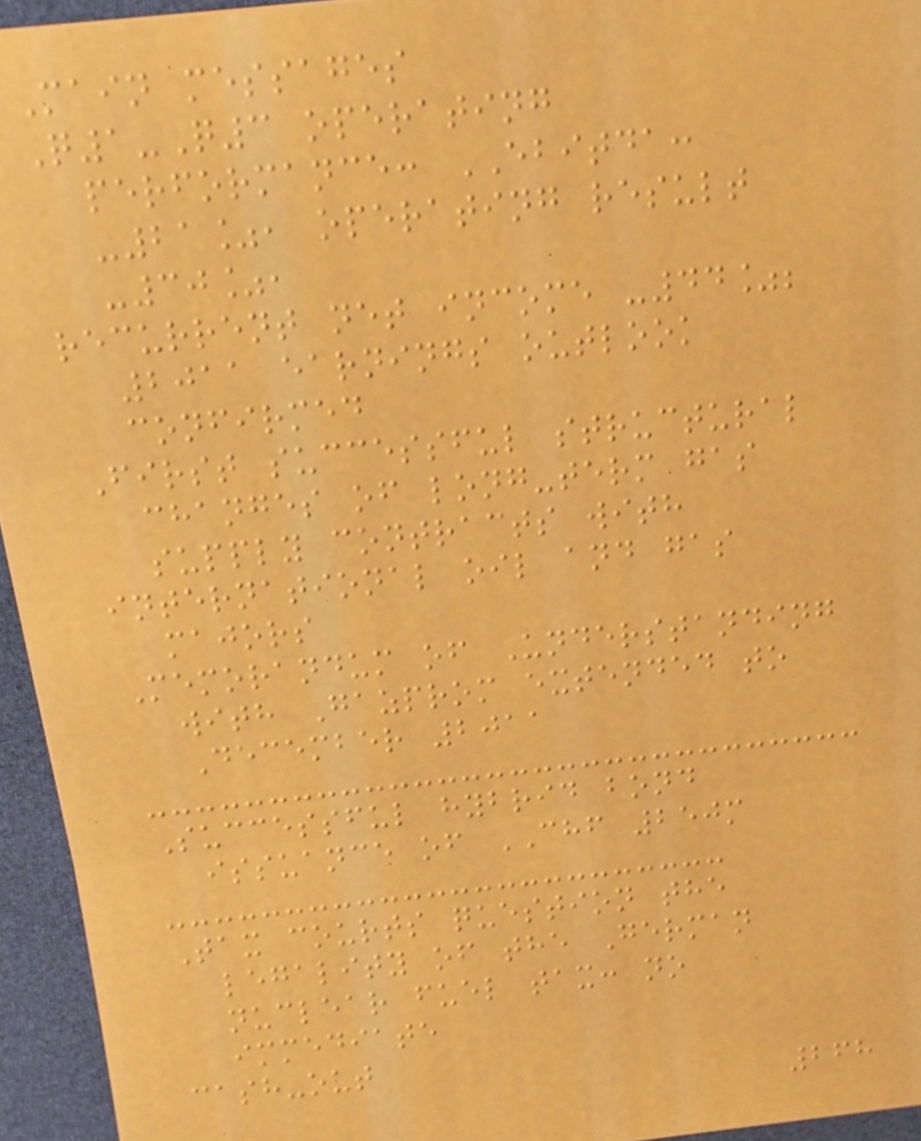Main messages
Q1-Q3 operating
performance: EBITDA:
-21%, operating result
-30%,
recurrent net income -44%;
2011 earnings outlook
confirmed
First successful structural
changes of long-term gas
supply contracts with
international oil and gas
majors
Memorandum of Understanding
with Gazprom extended to
December 2011
Successful hybrid bond
issuance of CHF 250m
Tax courts question the
legality of the German
nuclear fuel tax: no
immediate
cash-out
268
